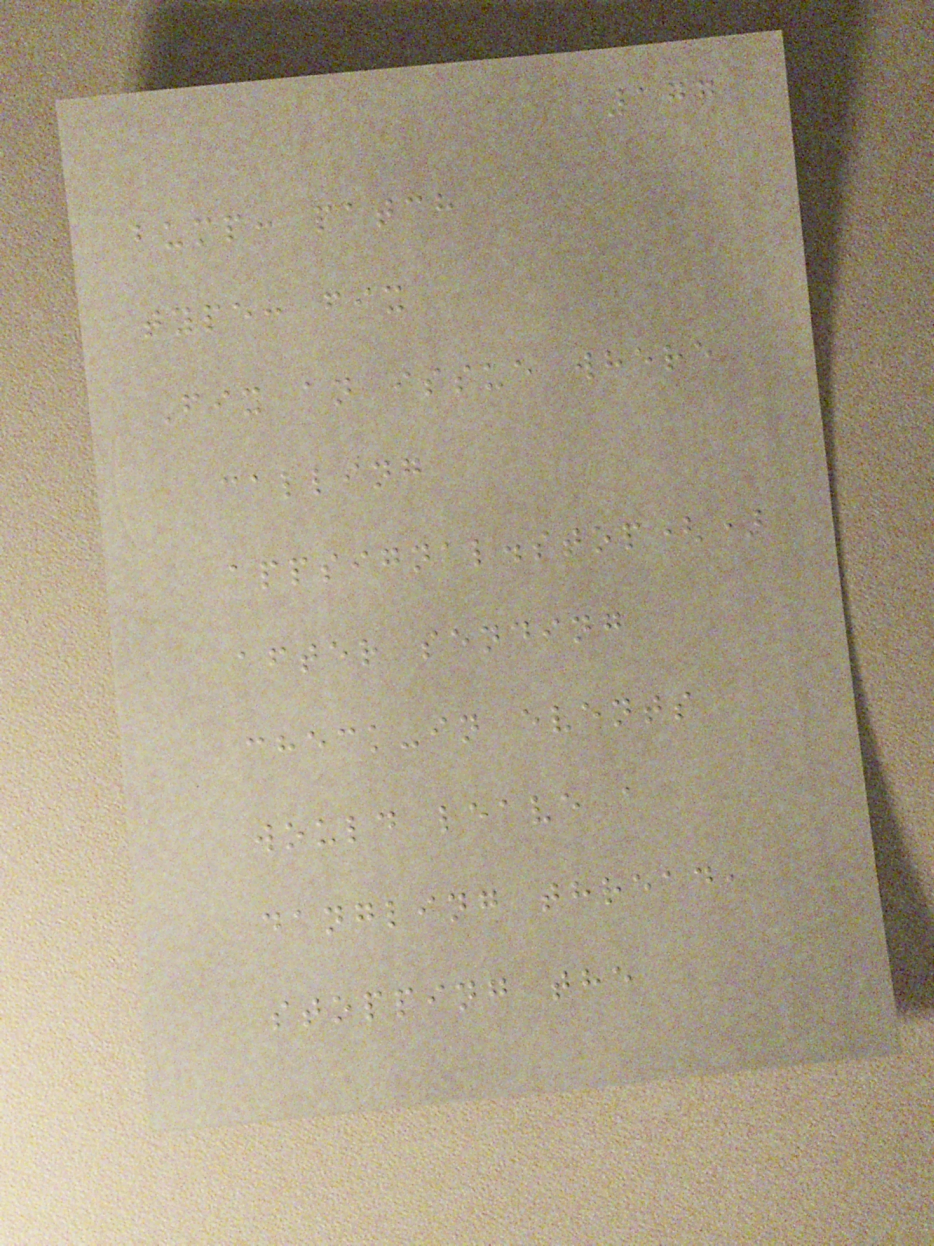177
bump: patch
type: fix
Fix an issue where
calling
appsignal.stop()
after sending
check-in events
would leave a
dangling thread,
stopping the
